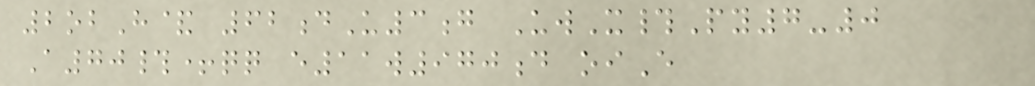2obH& 62dU3g UwX#Py7-0
A70#+qq e11w970d oiE
